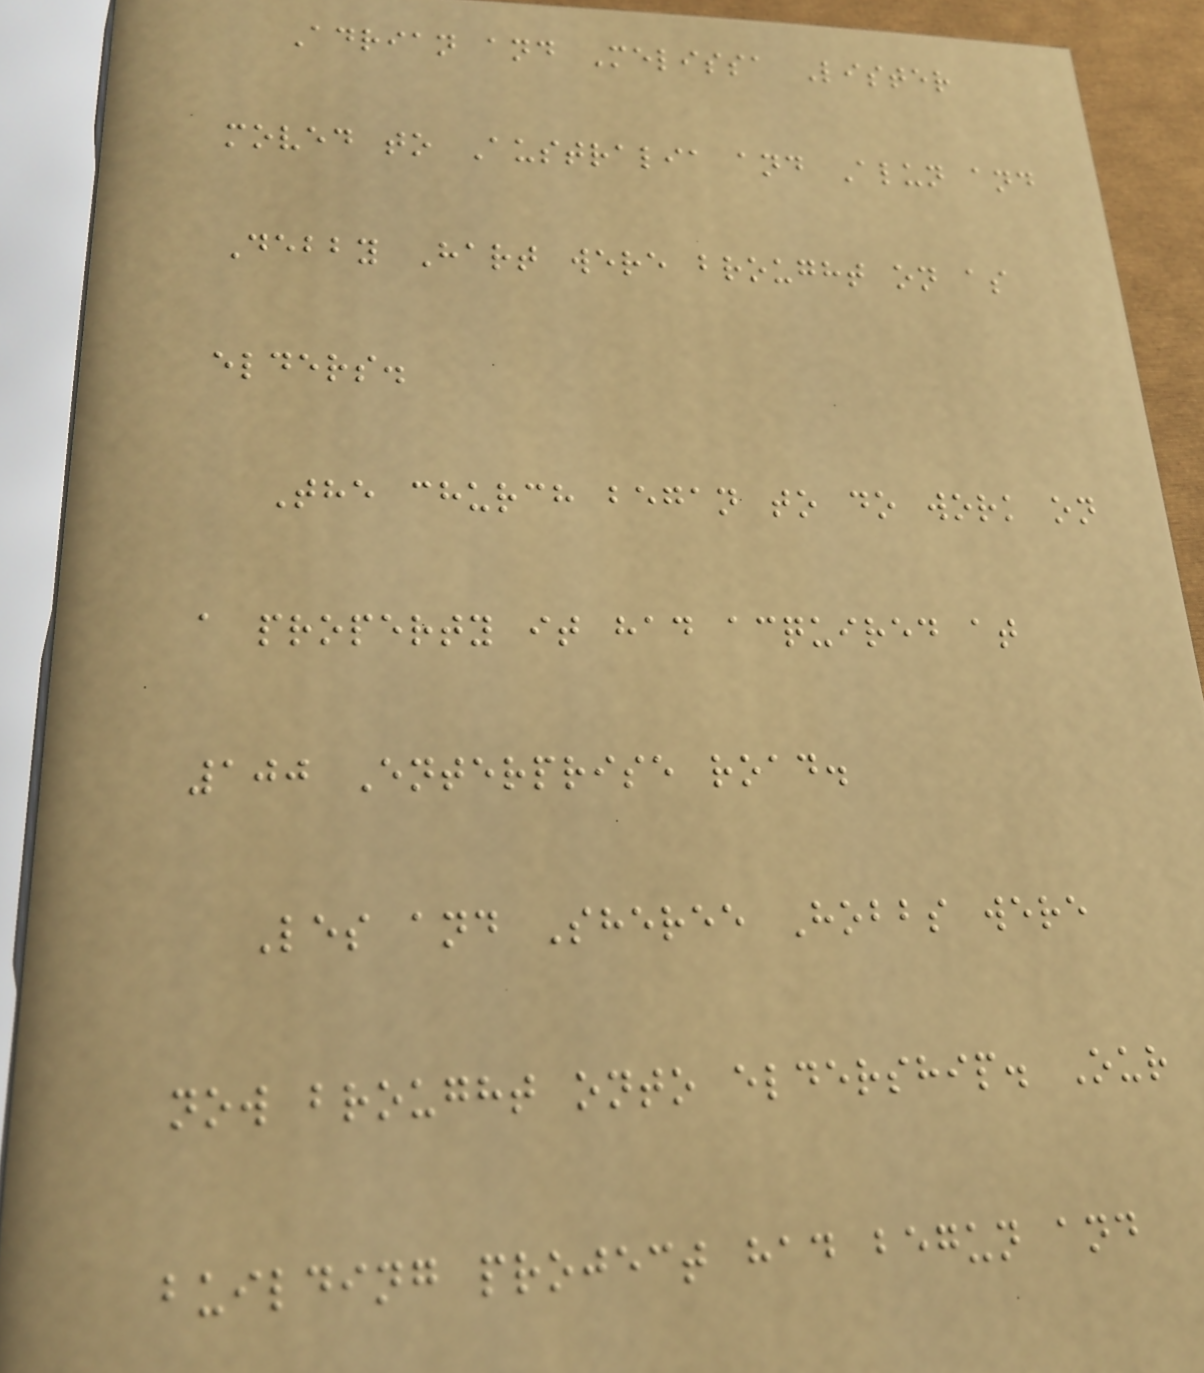Adrian and Melissa Lister
moved to Australia and Alun and
Debby Hart were brought on as
elders.
The church began to do work on
a property it had acquired at
100 Enterprise road.
Les and Sheree Hobbs were
now brought onto eldership. Our
building project had begun and
